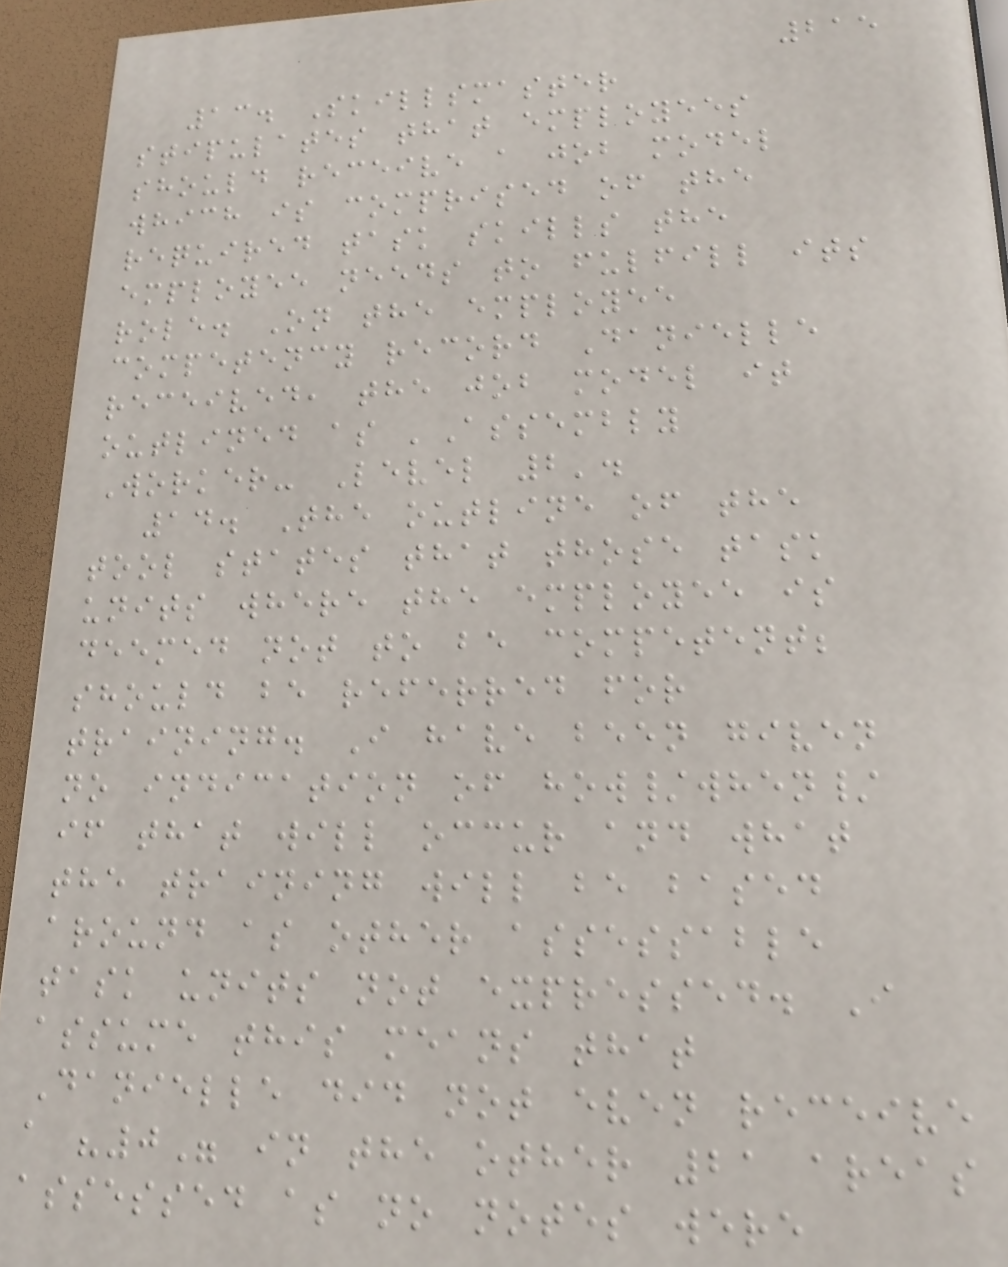215
13. Skillsmaster
stipulates that employees
should receive a job model
which is comprised of the
required task skills the
employee needs to fulfill its
role. On the employee
competency record Danielle
received, the job model it
outlined as 'Assembly
Worker- Level 2'.
14. The outline of the
tool states that those task
units where the employee is
deemed not to be competent;
should be referred for
training. I have been given
no indication of how/when/
if that will occur and what
the training will be based
around as other assessable
task units not expressed. I
assume this means that
Danielle did not even receive
a "0" in the other 21 areas
assessed as no notes were
